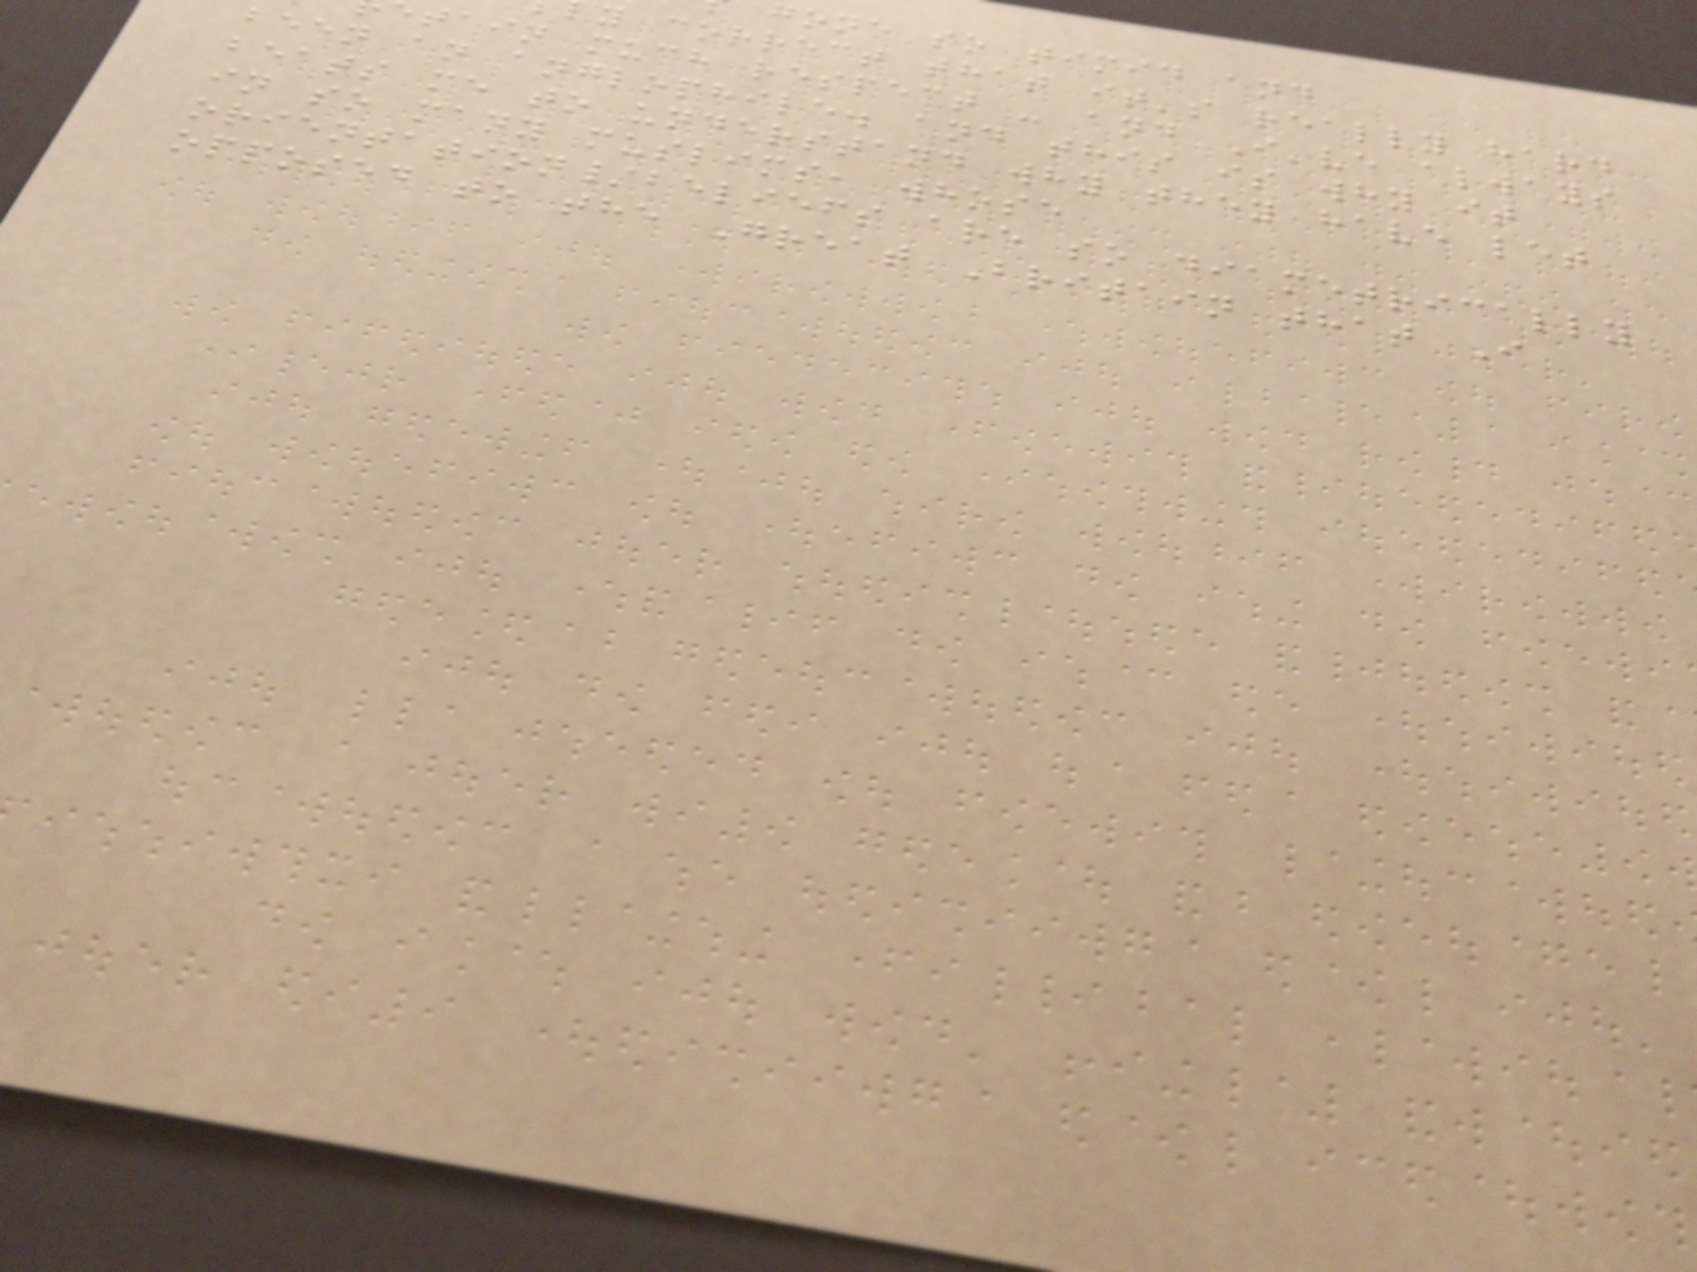gone so timid and
y correct that it's really hard
tain much respect - and I've always
been an anglophile. and this is why it
beats me to understand why they have let
in so many muslims, whose
orientation/beliefs are so diametrically
opposed to the Great Britain that I
